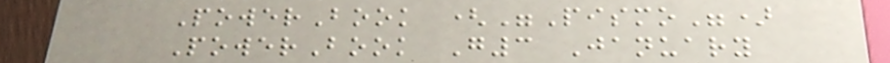PowerBook ("Pismo")
PowerBook G3 January
